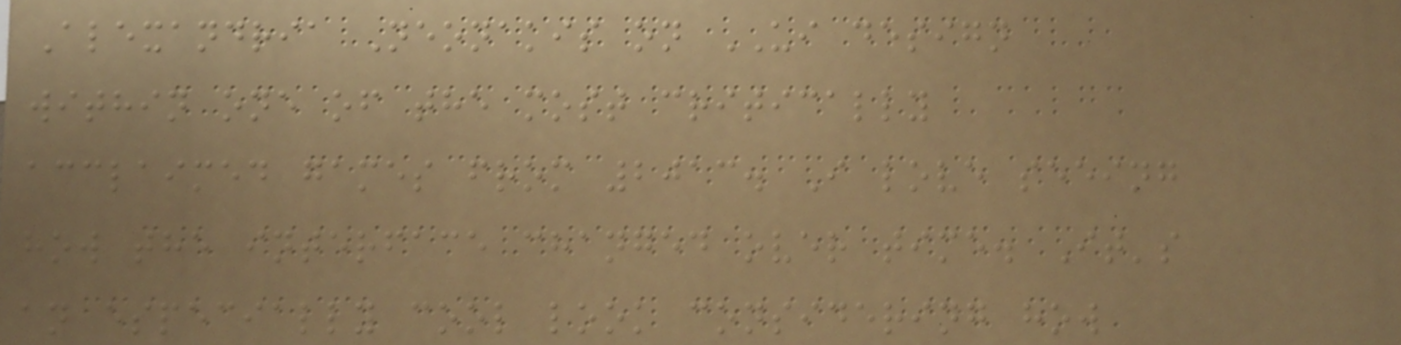Alexandria Neonakis on UI design
within one of the most critically
acclaimed games from 2013. I love seeing
how the interface changed over time. It's
an especially cool look considering how
